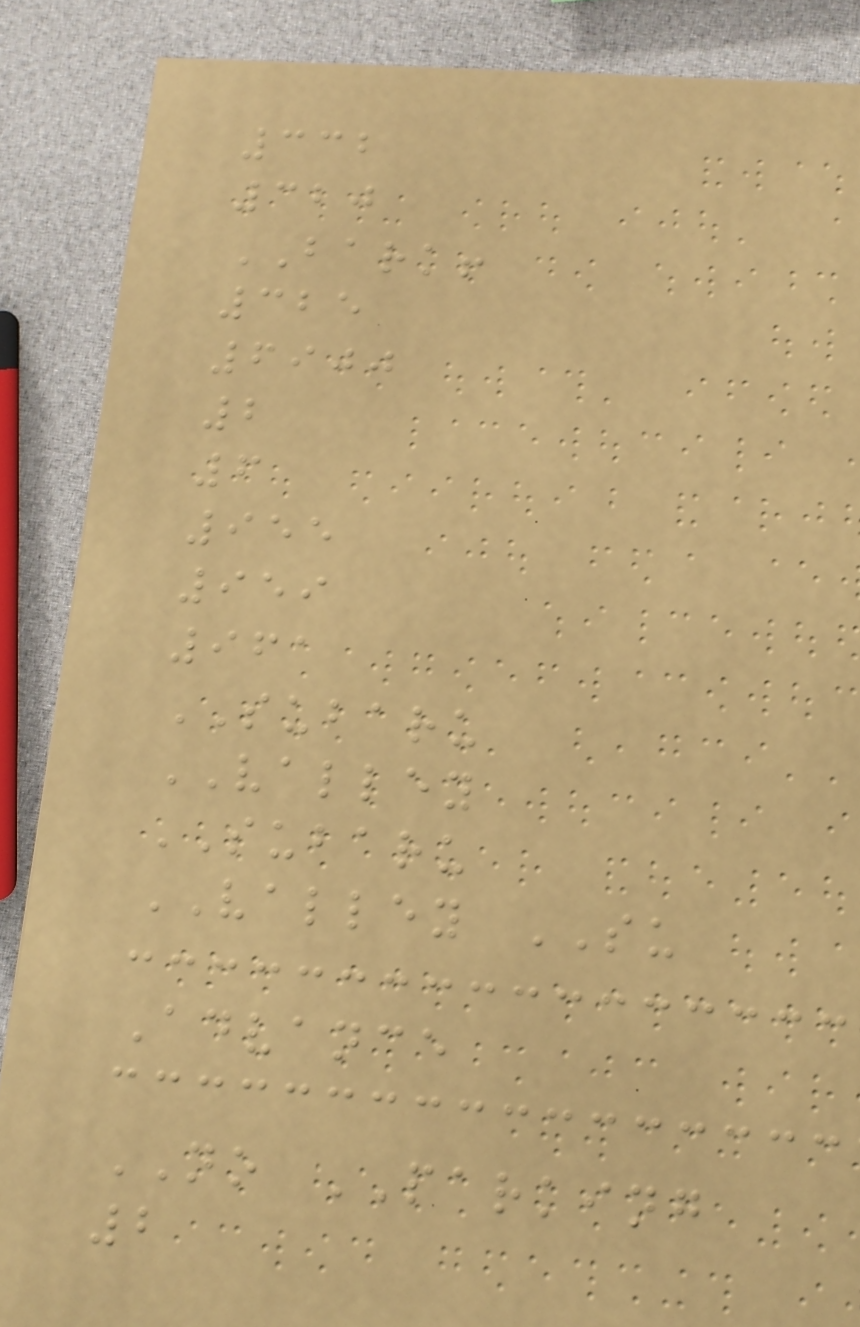332
320
BARK!
325
6900
2
6
955
959
961
SUBARU
VALLEY
SUBARU
VALLEY SU
Advance
NO PARKING
2
